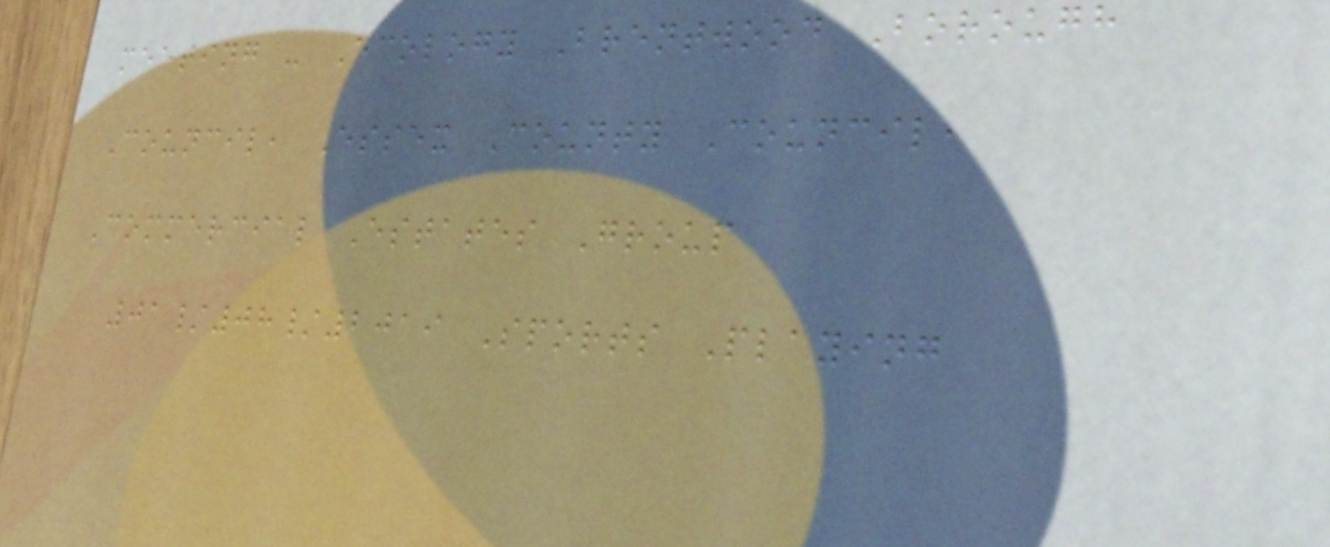meeting - Ecology Brentwood Borough
Council, Essex County Council,
Commercial Estates Group
01/08/2019 Sports Playing
